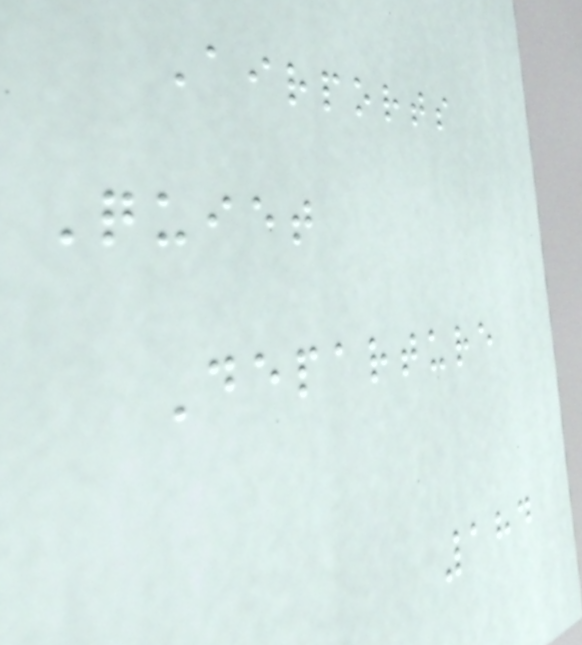Airports
Quiet
Departure
184
